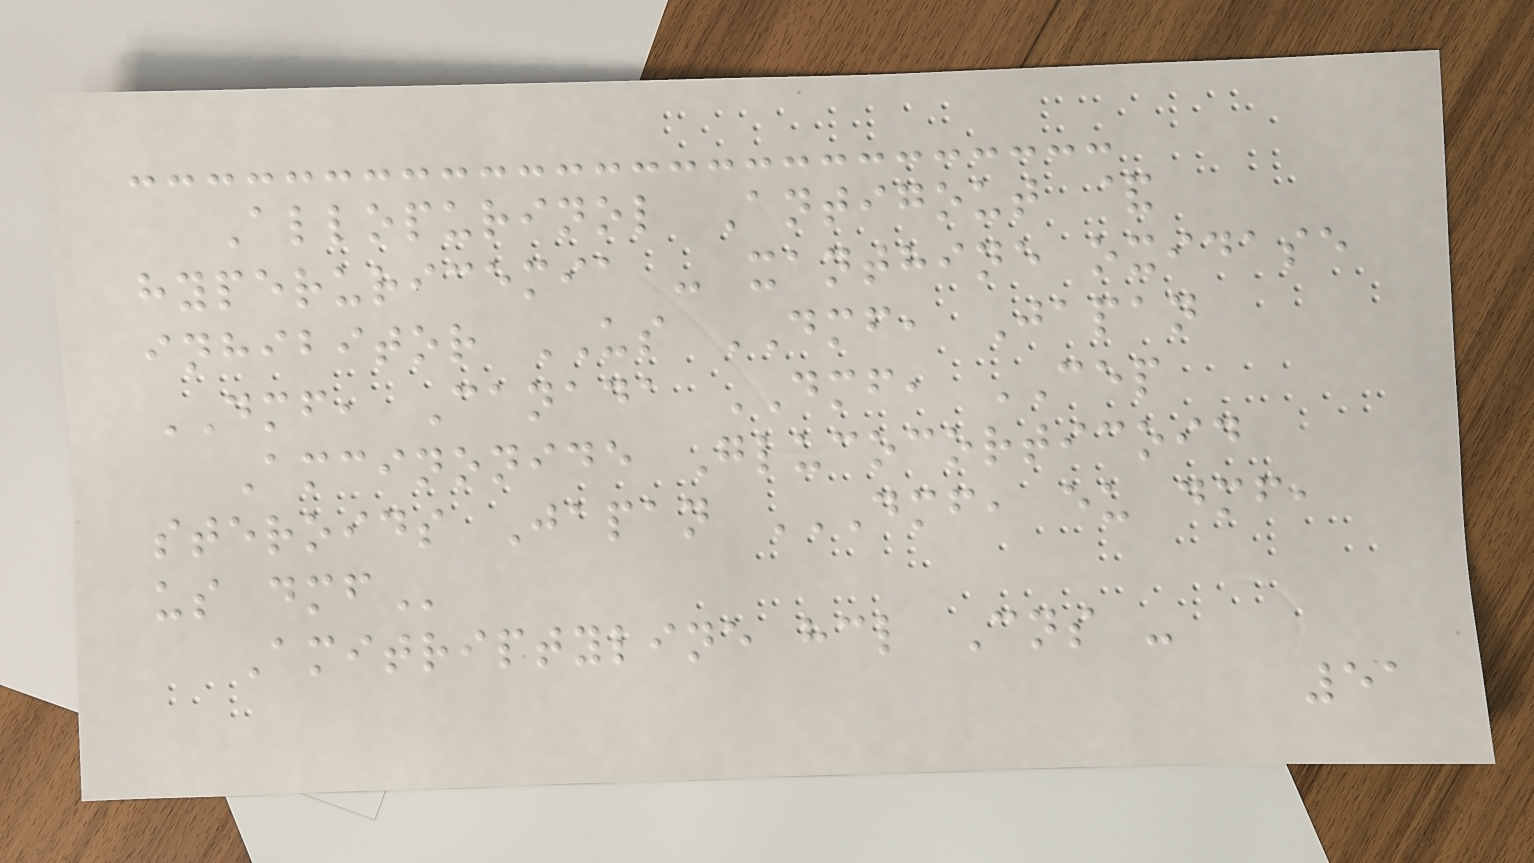Allopurinol Antigout &
hyperuricemia - xanthine oxidase
inhibitor US DMF, Japan
DMF, Canada DMF, CEP
Amcinonide Glucocorticoid
steroids Japan DMF, EU DMF,
US DMF
Amitriptyline hcl Cns -
51
